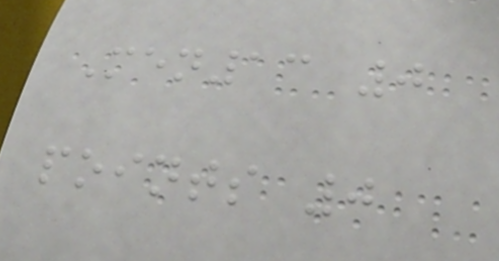Men13 0
points 0
